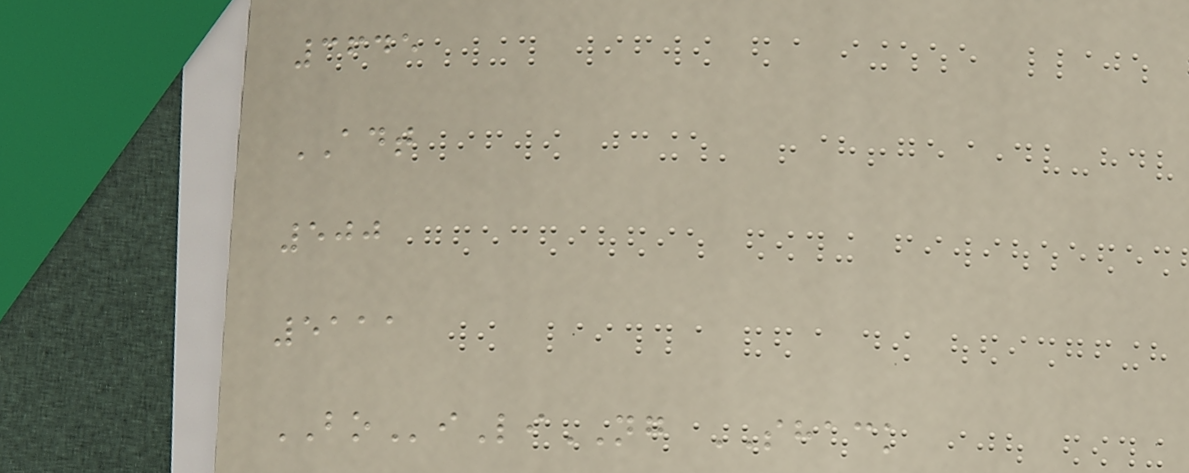3645
ADT
500
5111
BOiLiNG SHACK
